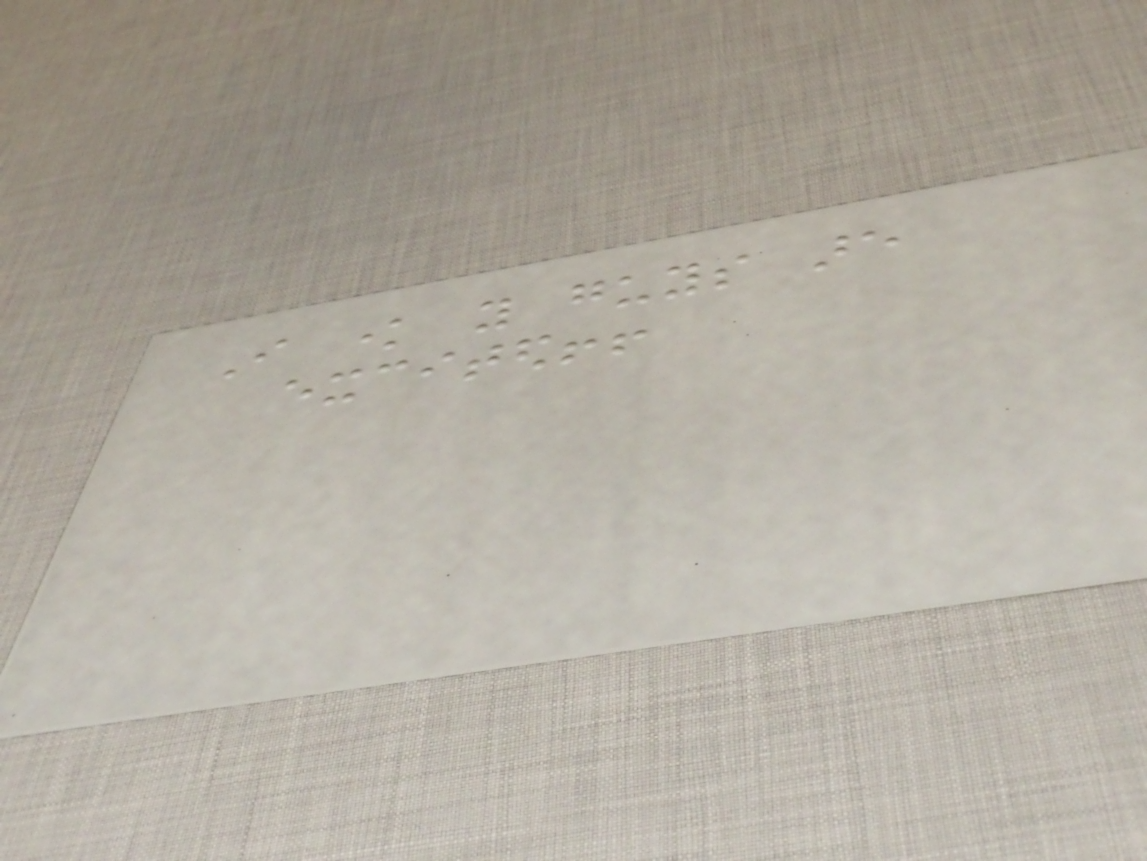I know you guys are
excited!!
